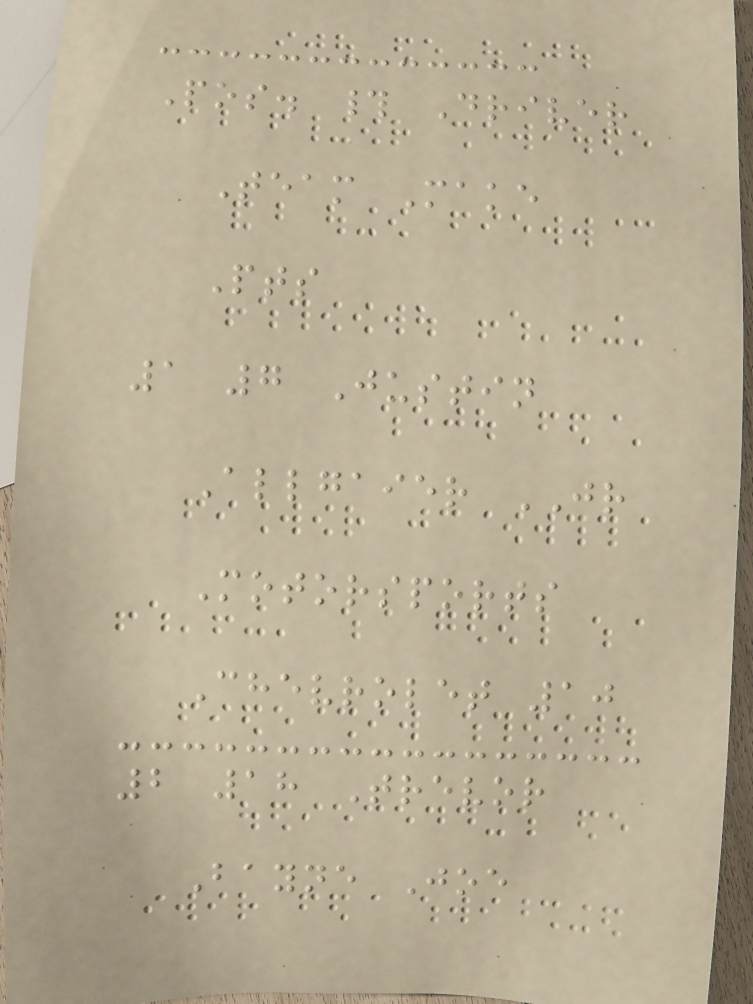Pos. # Driver
Team Make
Pts
1 7 Justin
Allgaier JR
Motorsports
Chevrolet 10
2 18 Trevor
Bayne Joe
